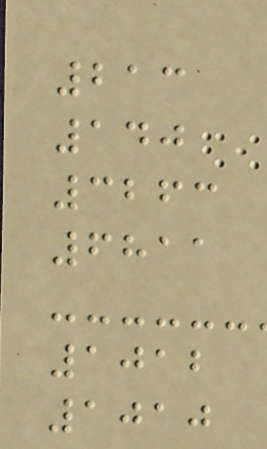213
140
3263
6811
1012
1010
